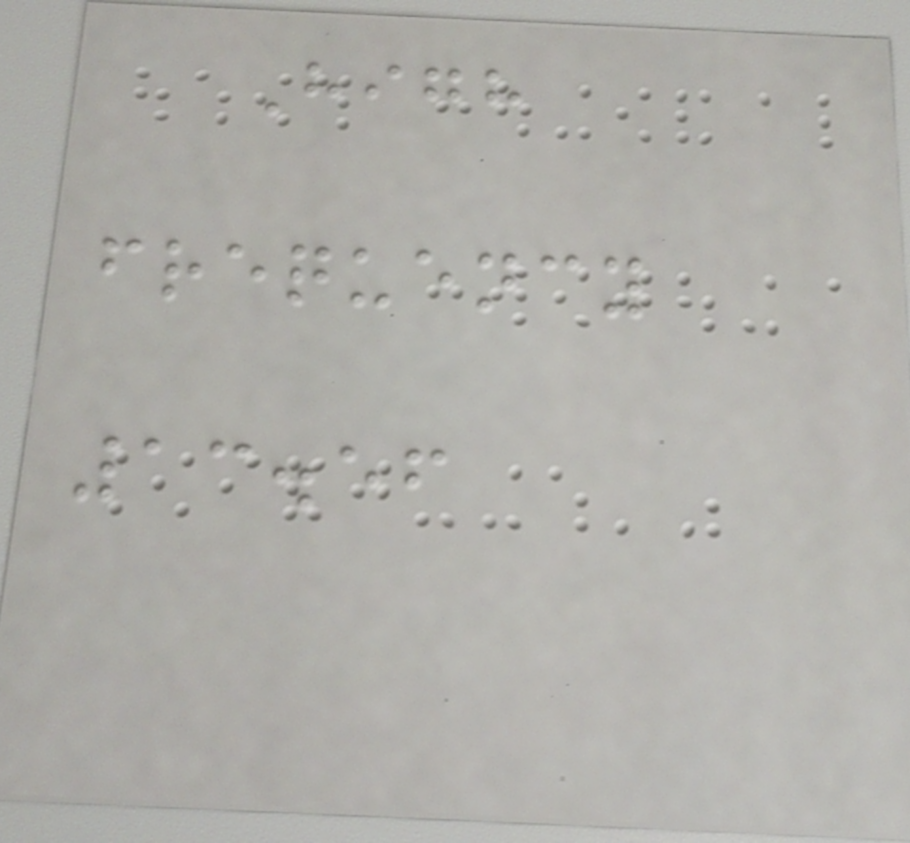High
frequency
13.56
